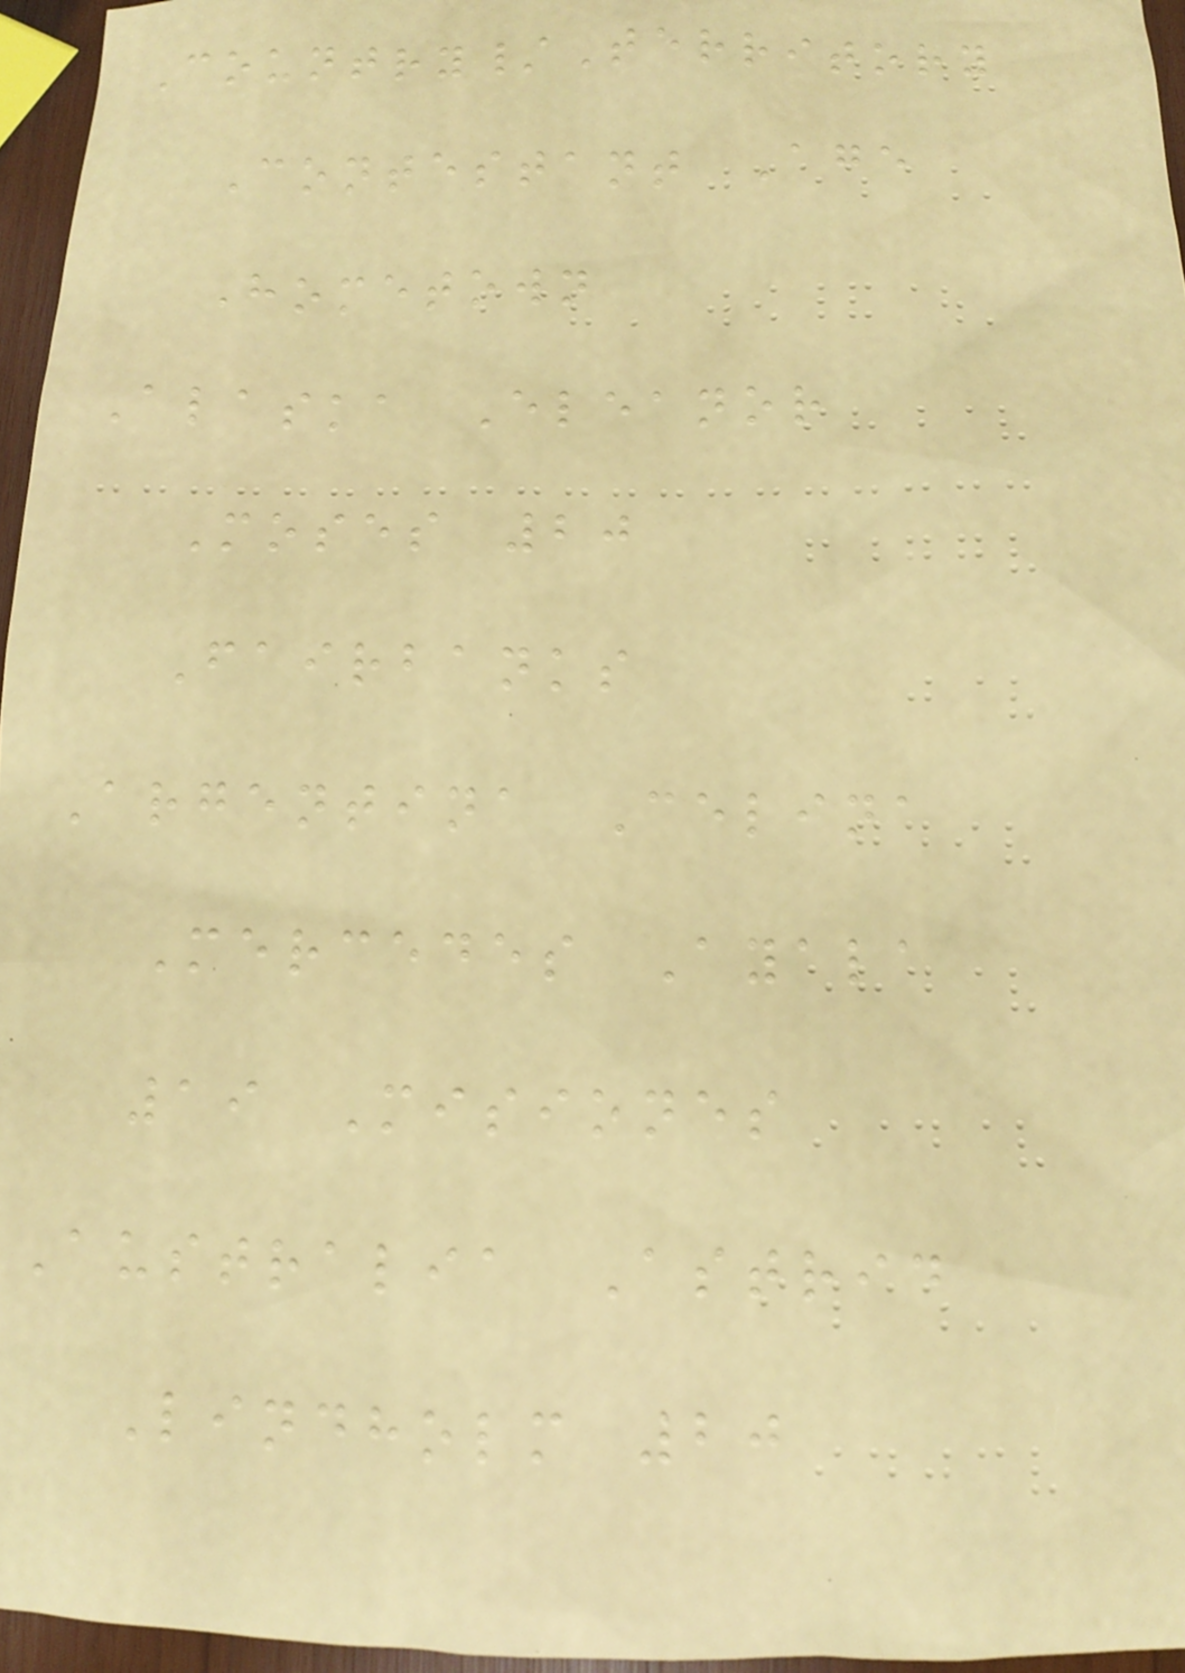Country/Territory
Contestant Age
Hometown
Alaska Eleanor
Moses 20
Fairbanks
Argentina Celina
Mercedes Ayala
19 Misiones
Australia Astrid
Lindholm 20
